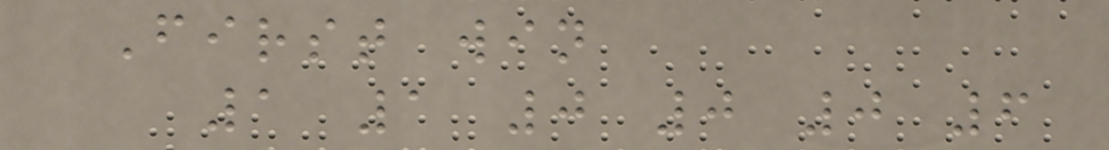First win
1 1 0 0 0 6
